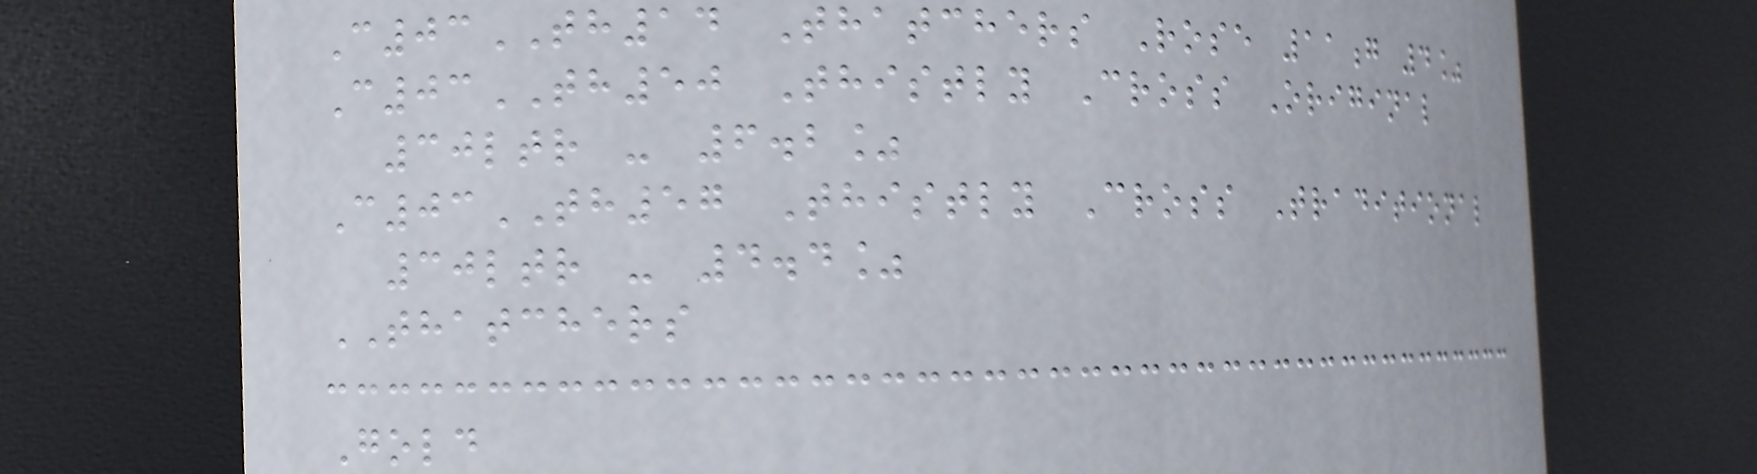C03TH14 Thatchers Rose 11g 4%
C03TH50 Thistly Cross Original
30ltr - 6.2%
C03TH57 Thistly Cross Traditional
30ltr - 4.4%
THATCHERS
Gold
